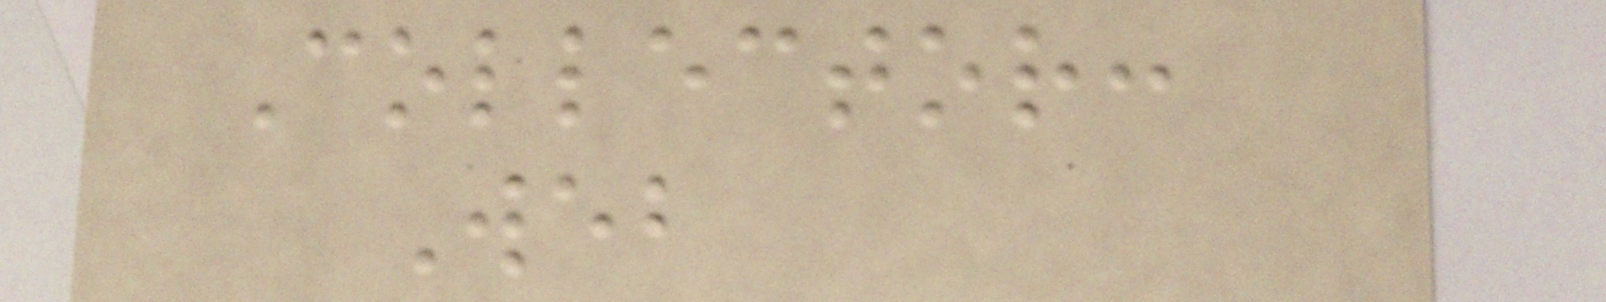Collector:
Web
